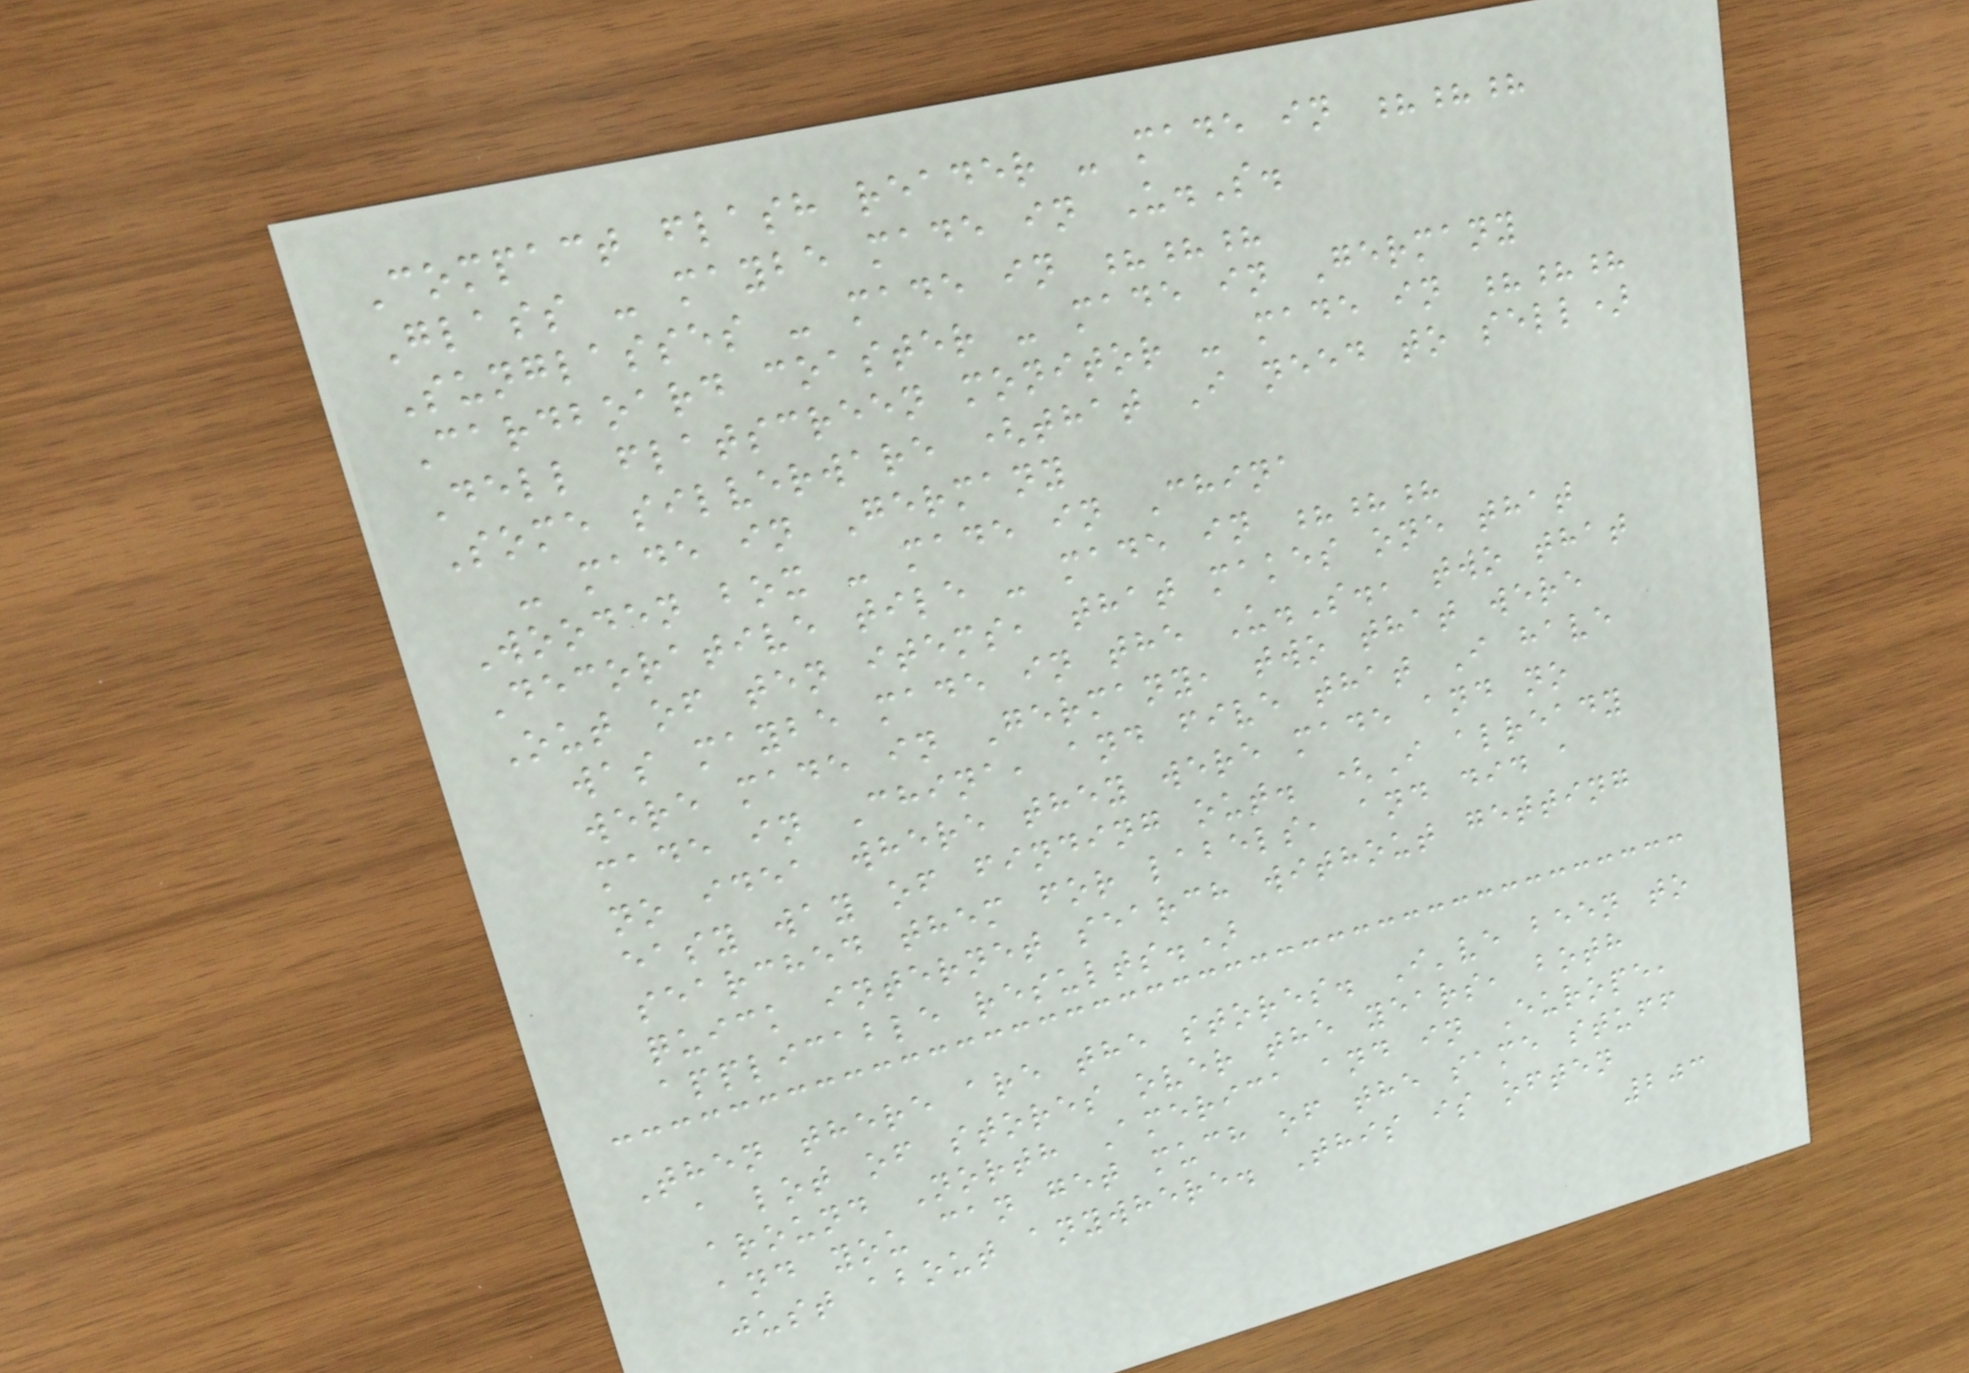Compact flash reader - made in ???
Glass - maybe made in U.S.
Sunglasses - made in ???
Cardboard coaster - made in Germany
Dell flatscreen monitor - made in ???
Some silverware (that I need to sell)
- made in Germany
Wooden box - made in China
Decorative tile - made in ???
Out of ten items, that makes one that
was maybe made in the U.S., two that
were made in Germany, two that were
made in China, and five that I have
no idea where they were made and no
easy way of finding out. (I already
searched them for labels, and did a
quick internet search without getting
applicable results.)
Then there are the stores. I've been to
a lot of stores over the years, both
around North America and in Europe,
and you can get much of the same stuff
just about anywhere. This is often
203
